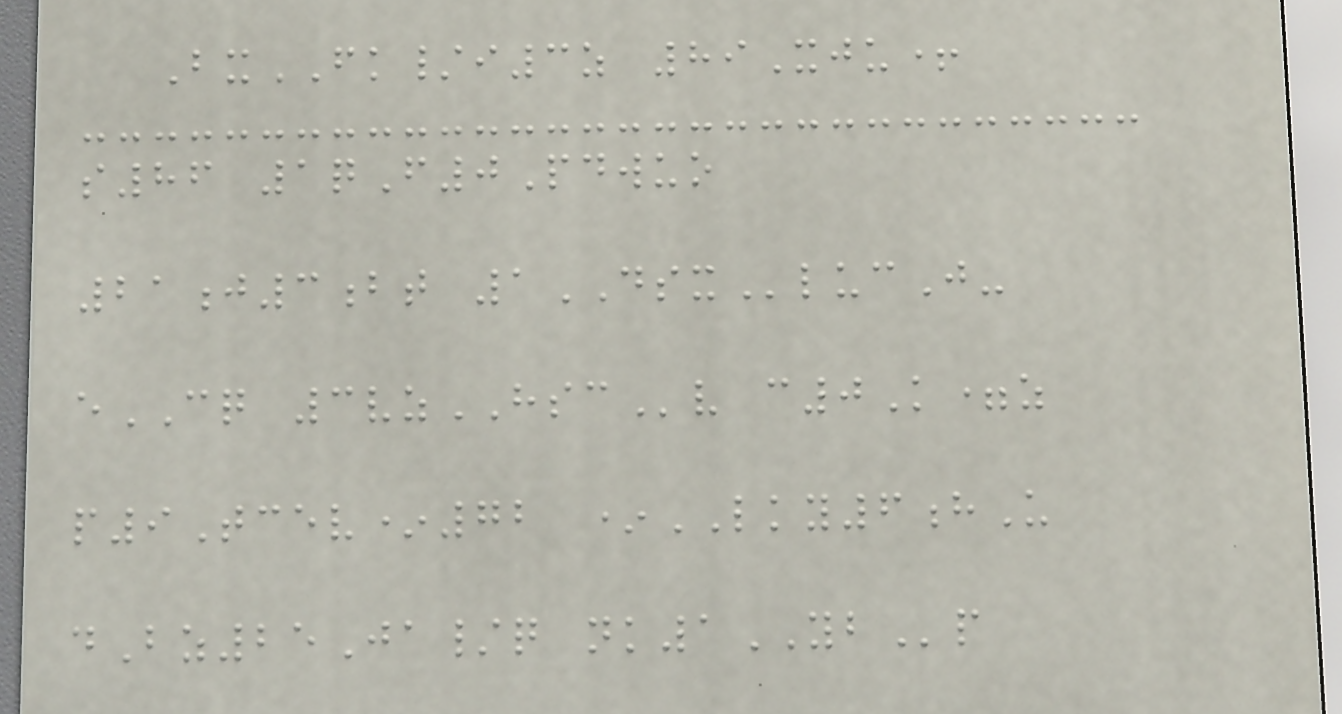BxFK/i3z 89Xju+
s86 1qF0Pdwuo
21j3bt 1DSXlucJ-
eCQ 3vzHSCv c0K=z
p9Tcev*72 *LKY6hU
dBz25Ja/q nk1YBp
